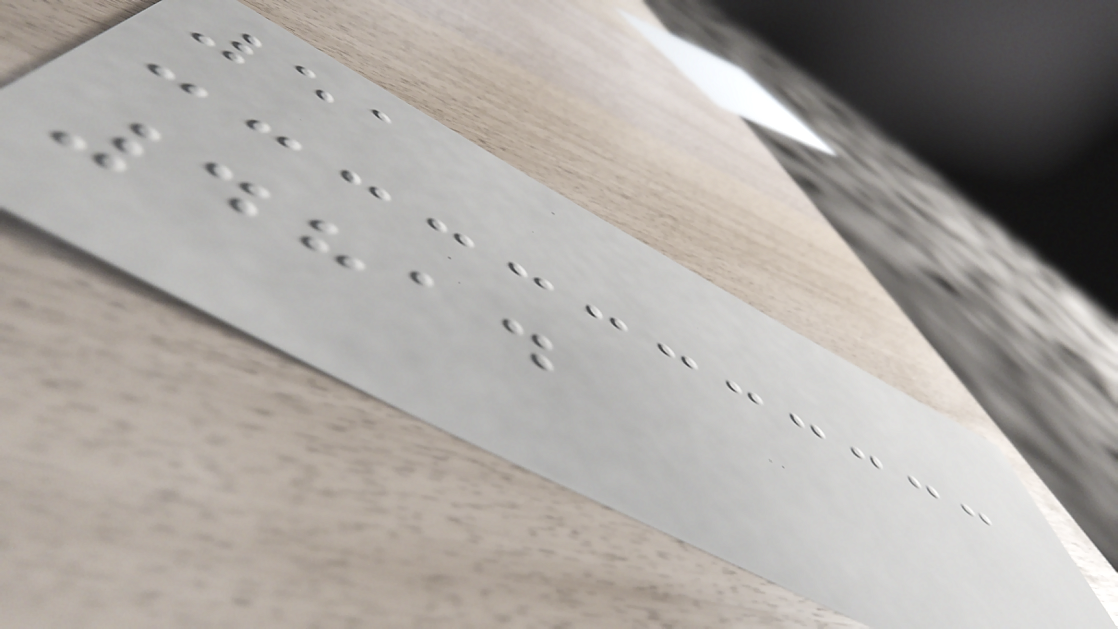51
4814
